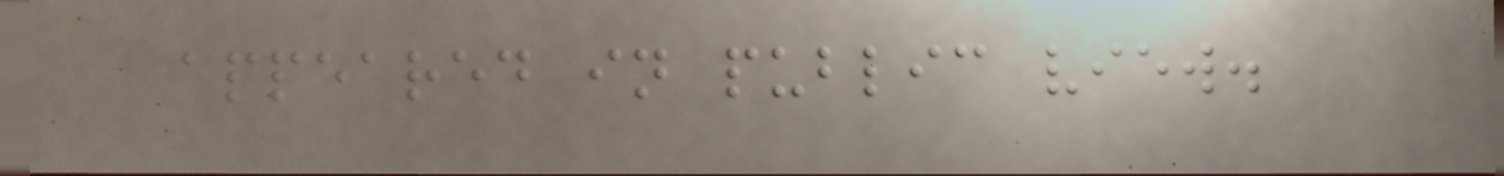appeared in public view.
